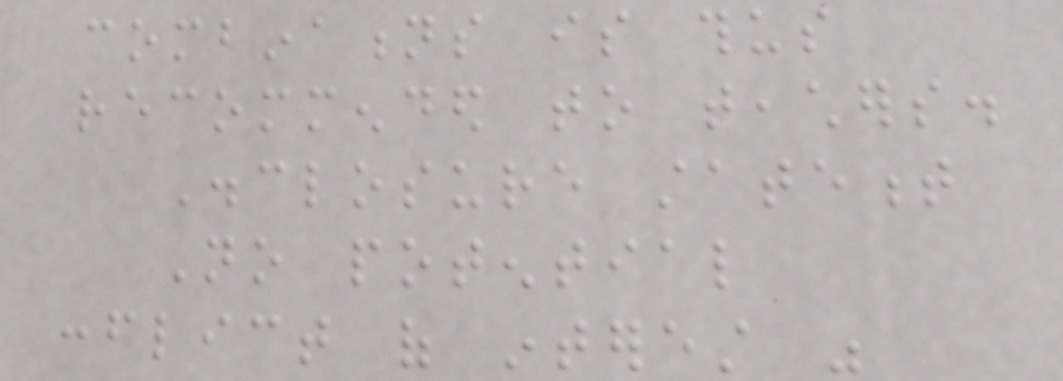combinations is thus
recommended to teachers.
Disclosure statement
No potential
conflict of interest was
